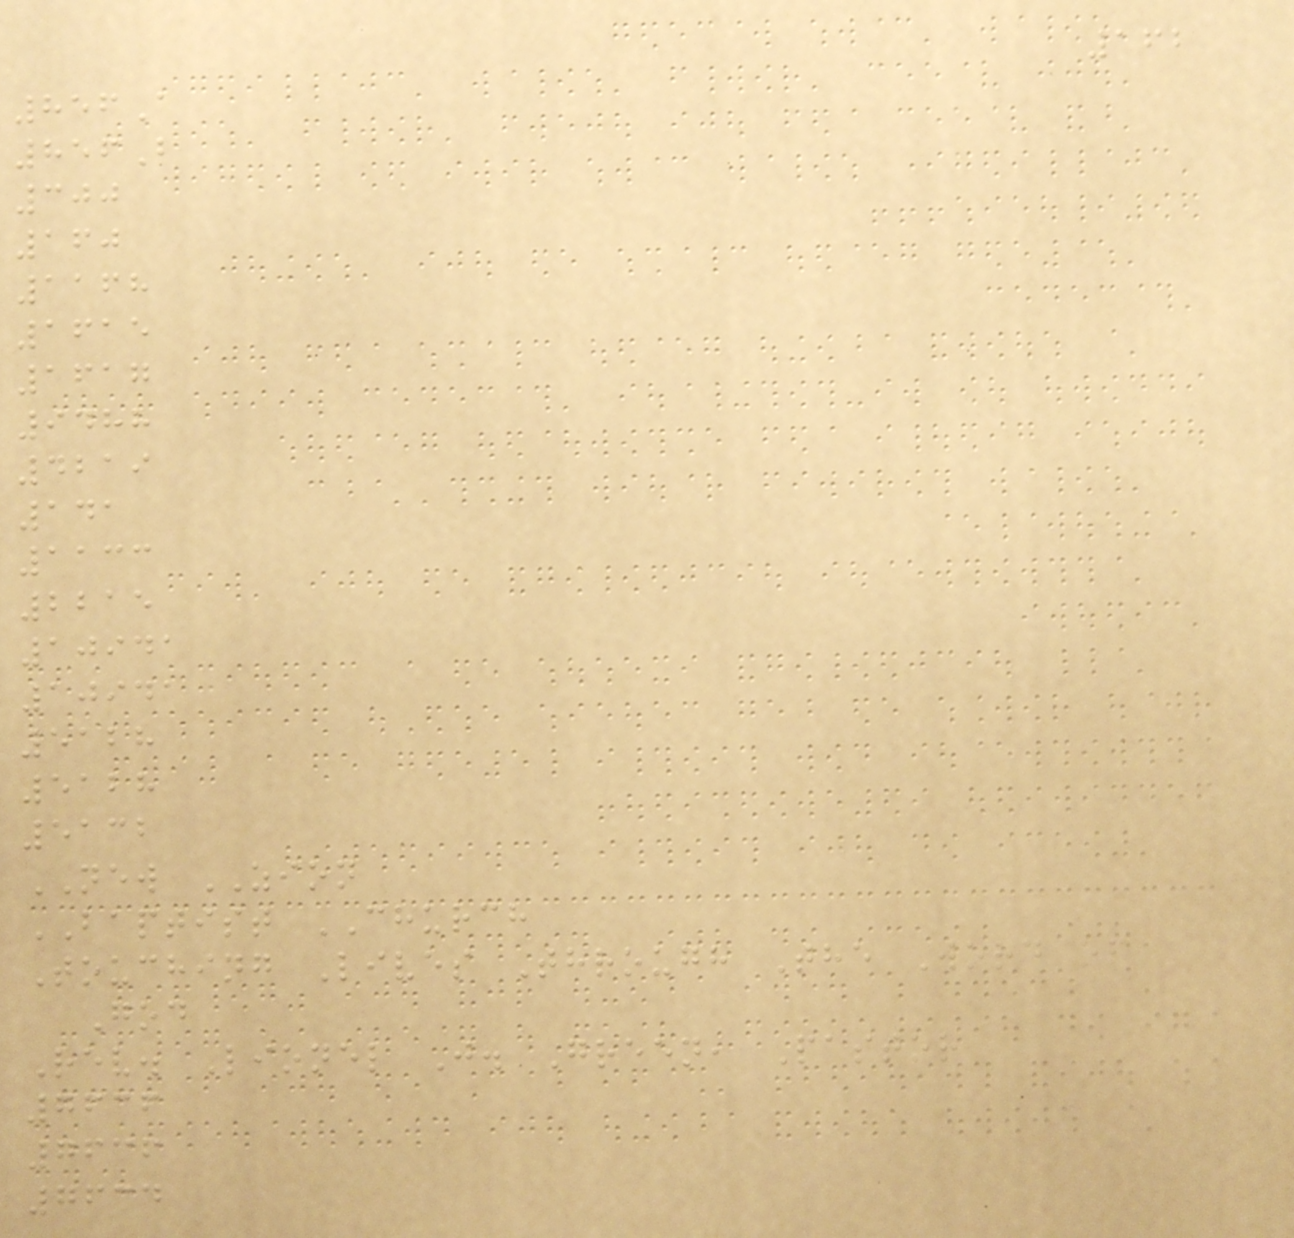162
856A
856B
300
160
1168
1615
1617
9488
4219
141
1133
2215
10941
10941
5128
5128
5132
NEW ZION
BAPTIST CHURCH
Touching Lives Through The Word of
God
Rev. Lionel J. Green, Pastor
7636
7636
7634
